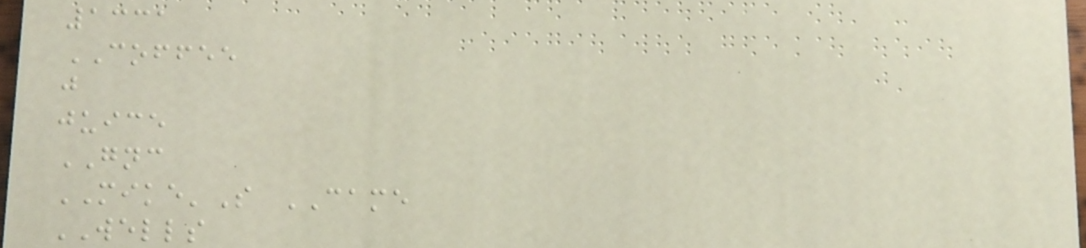1331
COFFEE
j
juice
GNC
MIKE'S CAME
WELLS
